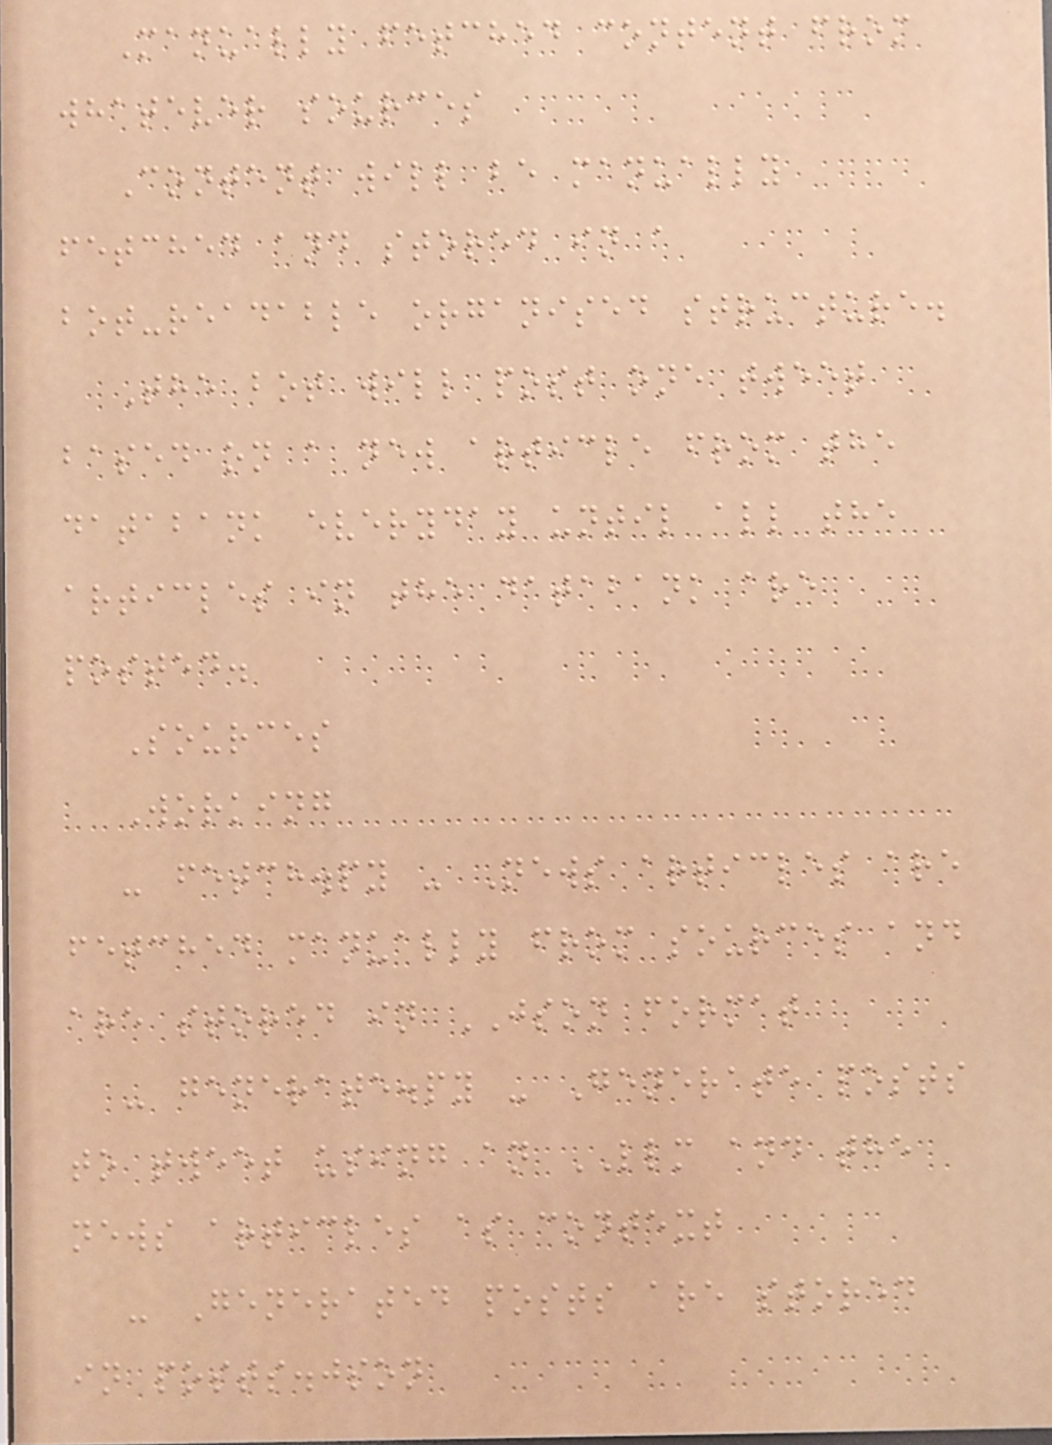Manually fetched content from
whatever sources
Content will be manually
fetched and stored in a
bot-readable organised structure.
The bot will post one tweet
based on a new article from the
databank everyday until all the
articles in the databank are
posted.
Sources
Working
- fetch.py - News articles are
fetched manually from sources and
are stored in JSON format
- generate.py - Generate posts
to tweet using an LLM and the
news articles as context
- Generated posts are stored
in posts.json
